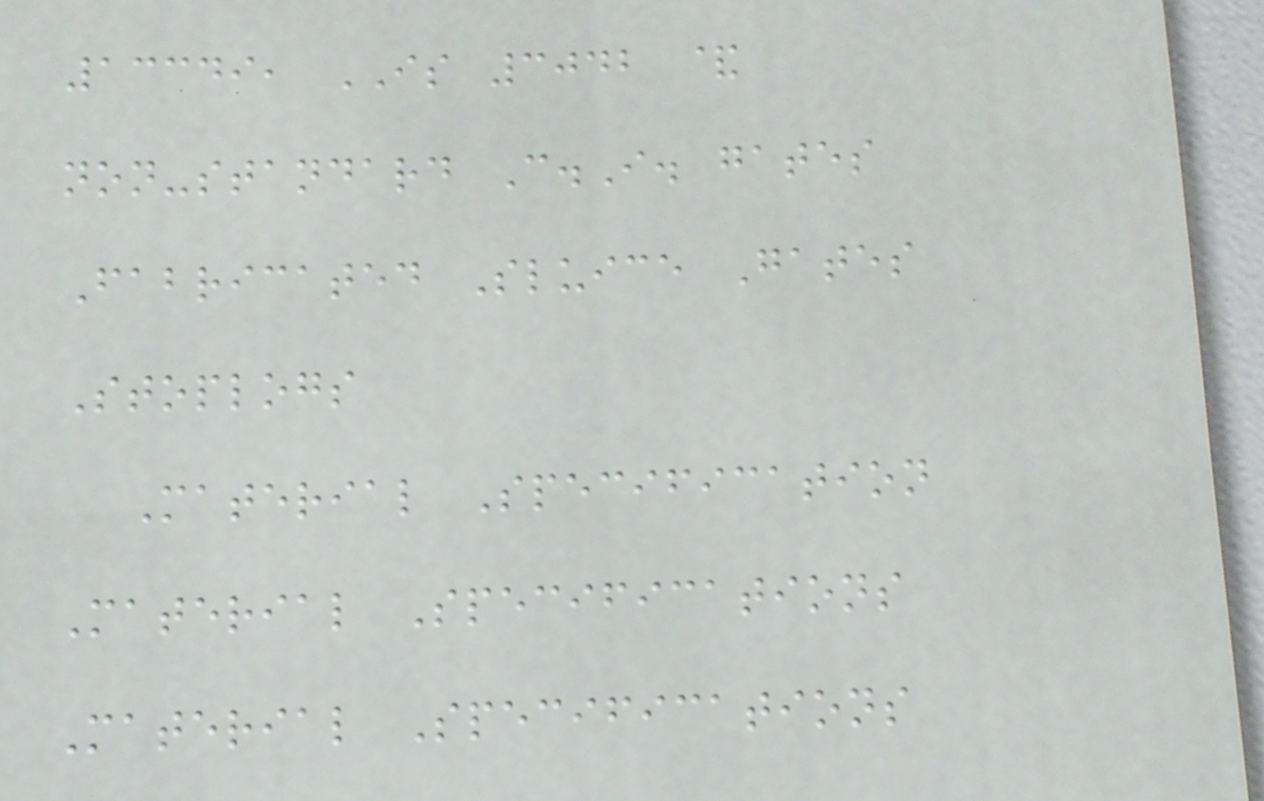13349, IS 3042 &
non-standard C.I. gates
Fabricated Sluice Gates
Stoplogs
Material Specification
Material Specifications
Material Specifications
